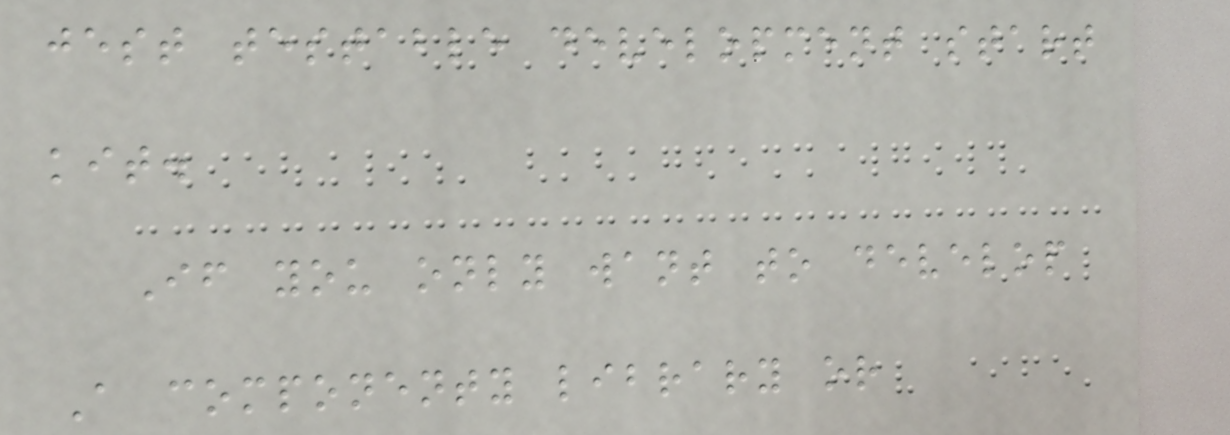jest testable development start
kit.
If you only want to develop
A componenty library or
